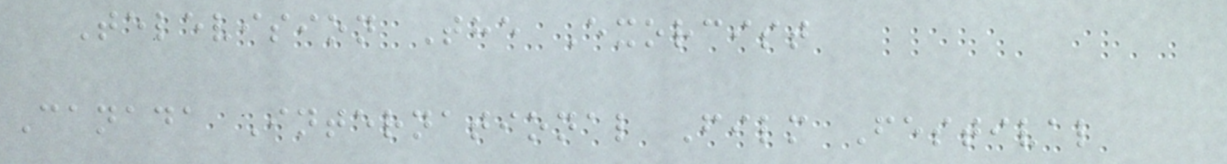Television The Exorcist
Canada International Film Festival
